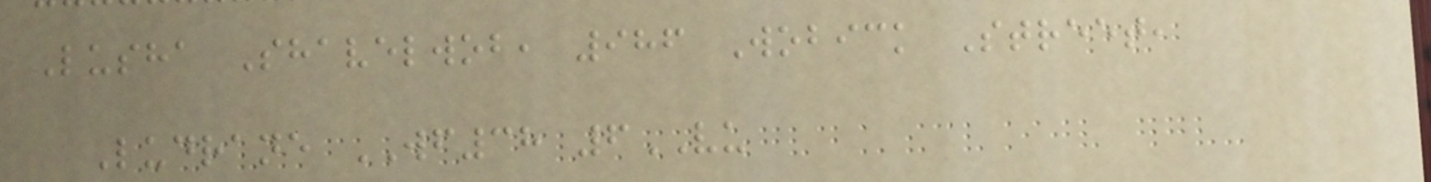Lusha Shavelwob, 986 Wobick Street,
Ludrane WF38 6VU
